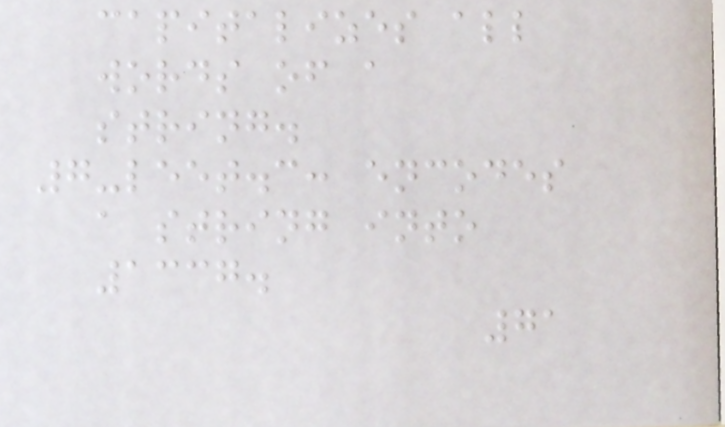capitalizes all
words of a
string.
7-leet.c: encodes
a string into
1337.
71
